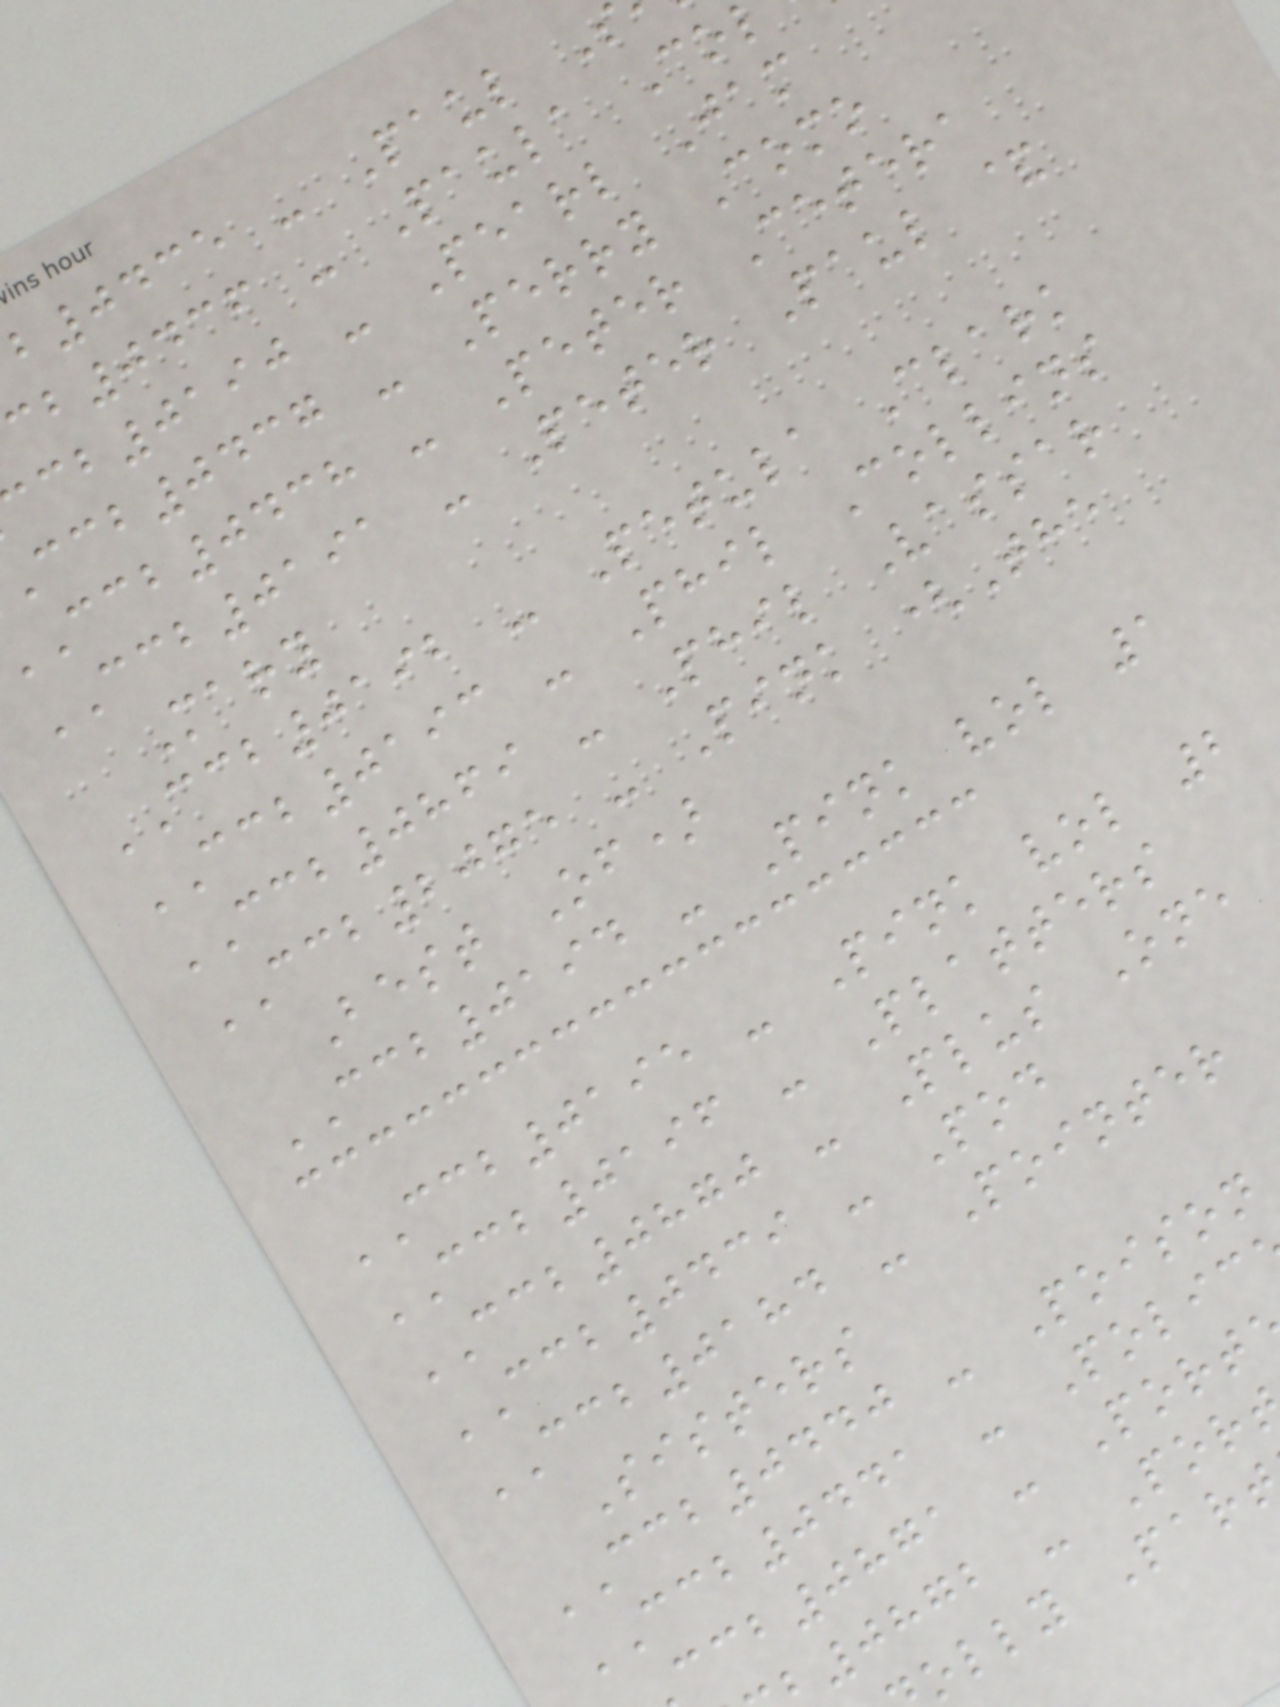b0435 - Paul S
cb0436 - Paula Co
cb0190 - Pearl Jam
ccb0437 - Perry Como
ccb0438 - Peter Cetera
CCB0191 - Peter Paul &
Mary
CCB0192 - Petula Clark
CCB0193 - Phil Collins
CCB0869 - Phil Vassar
CCB2075 - Pink (The
Best Of)
CCB0194 - Pink vol 1
CCB0195 - Pink vol 2
CCB0196 - Platters
CCB0870 - Plus One
CCB0439 - Pod
CCB0184 - Pointer
Sisters
CCB0440 - Poison
CCB0441 - Polic
ccb0871 - Port
0872 - Por
olly Par
